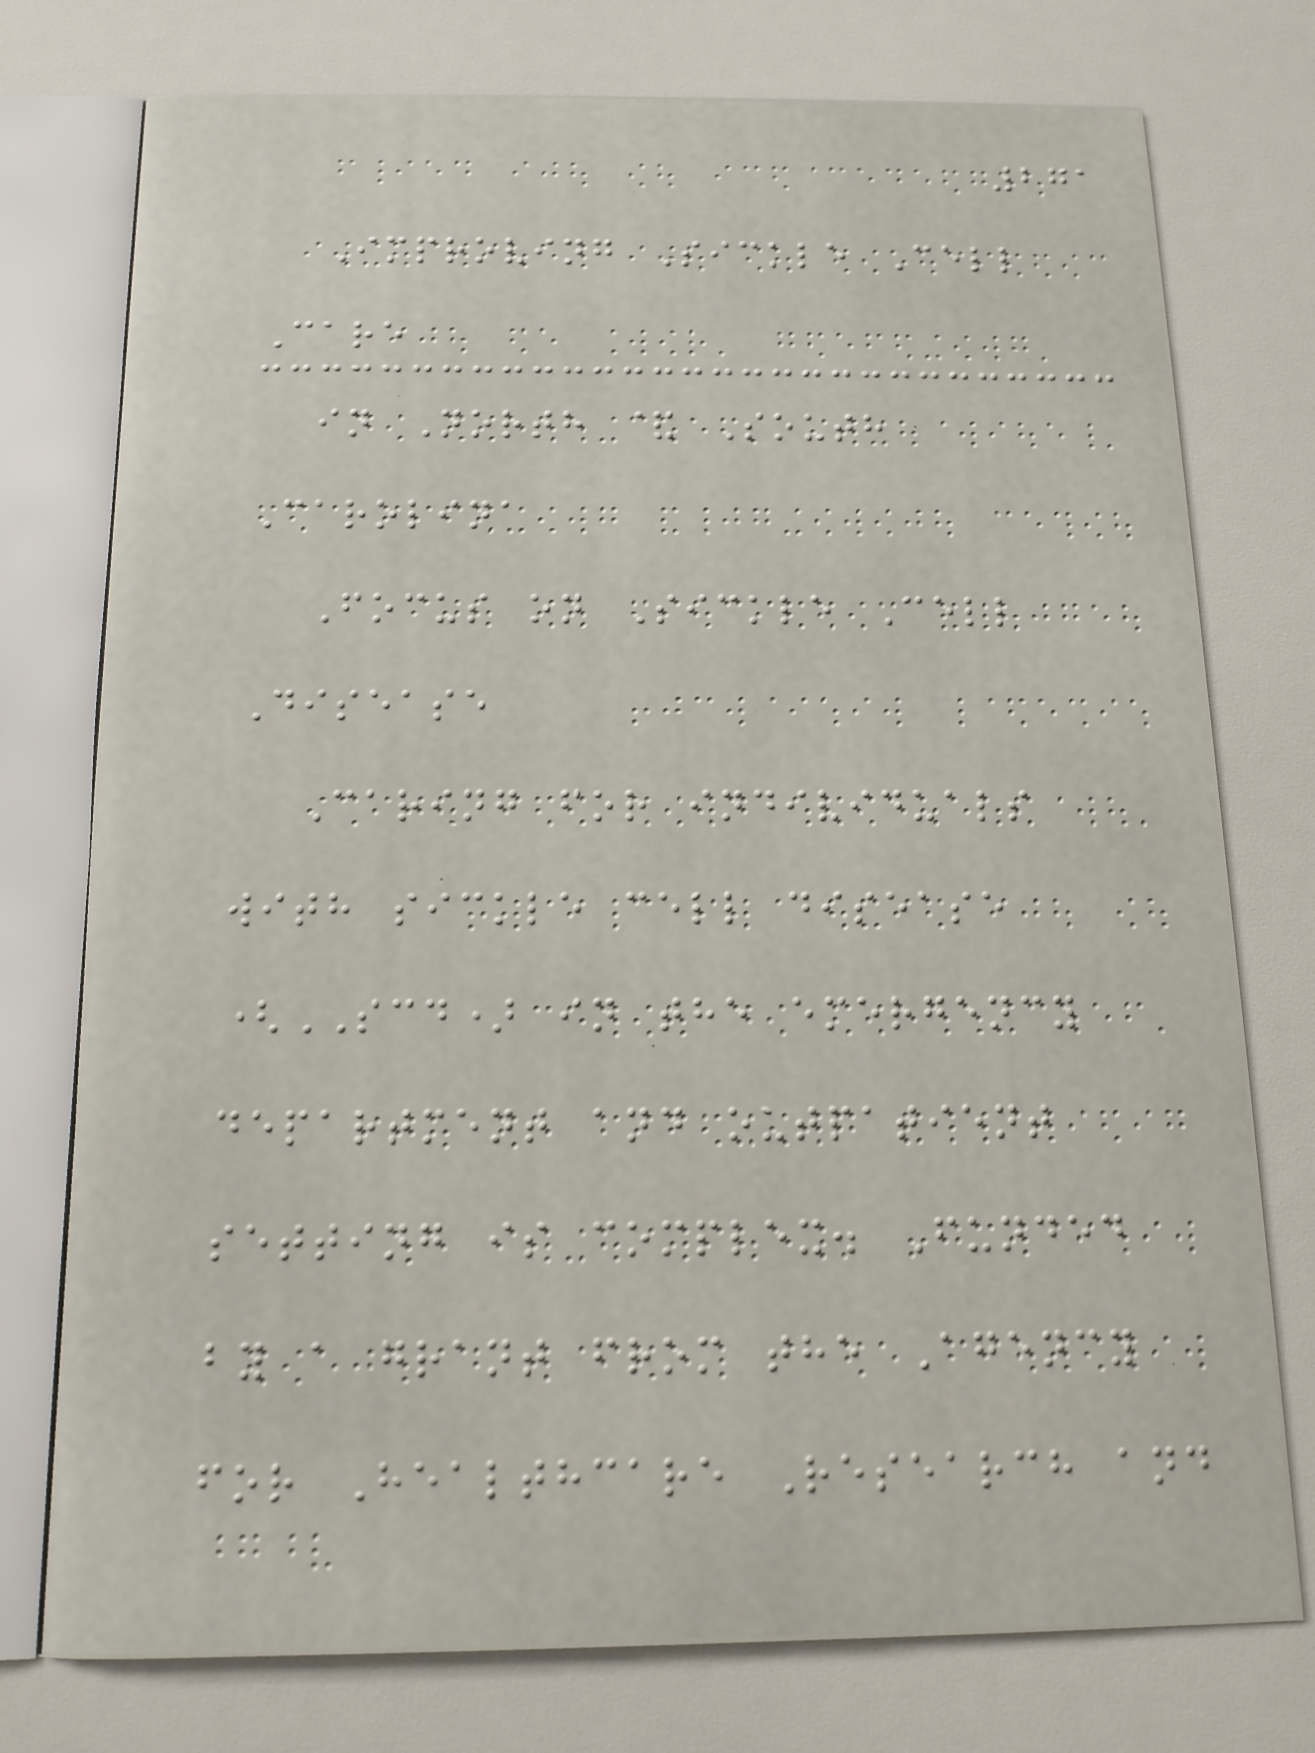271
Improving Sickle Cell
Care
in North & South
Carolina
Focus on Sickle Cell
Disease
Caring for individuals
with sickle cell disease
(SCD) in the emergency
department and outpatient
setting is complex. Funded
by a grant from the Agency
for Healthcare Research and
